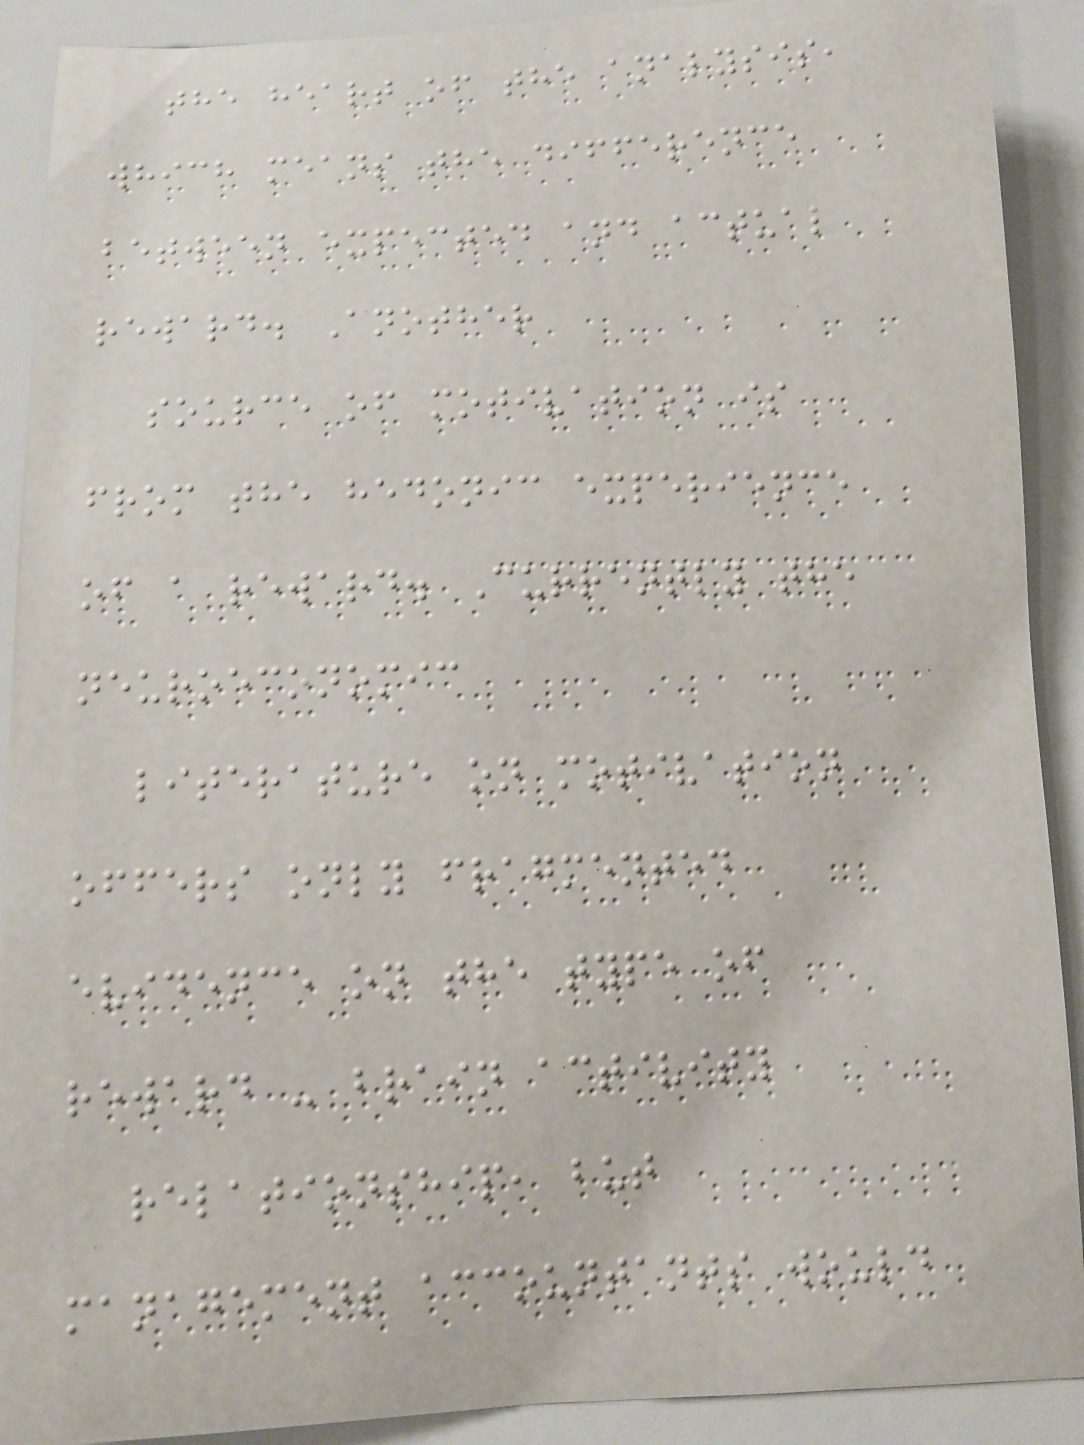the heart of the analysis,
which means the difference
between expected and actual
reward. Another
source of motivation is
from the hedonic experience
of a reward. Currently the
neuroeconomic
literature on motivation
offers only fragmented
evidence on the type of
reward - brain activity
relationship, but
management accountants would
